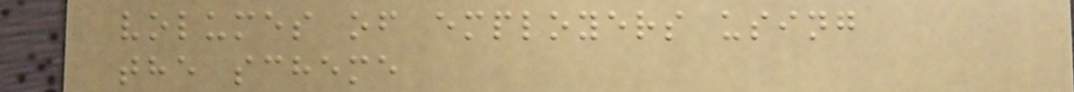volumes of employers using
the scheme
